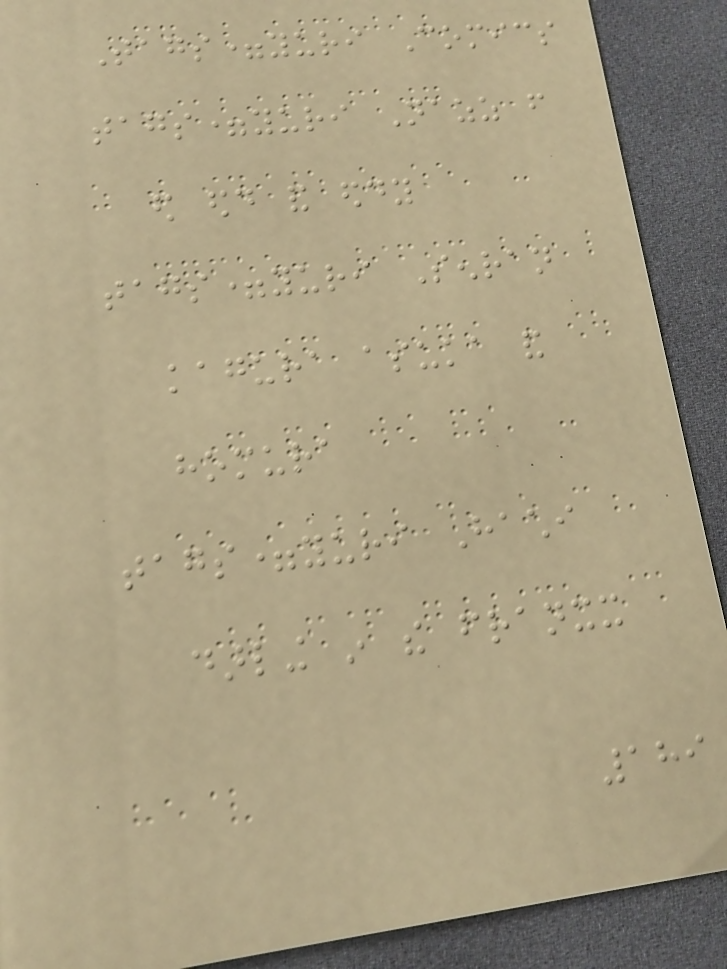Tags=yuri Comics
tags=yuri Nazz from
ed edd and eddy
tags=yuri Senran
kagura asuka and
homura
tags=yuri Hachi
darling in the franxx
189
